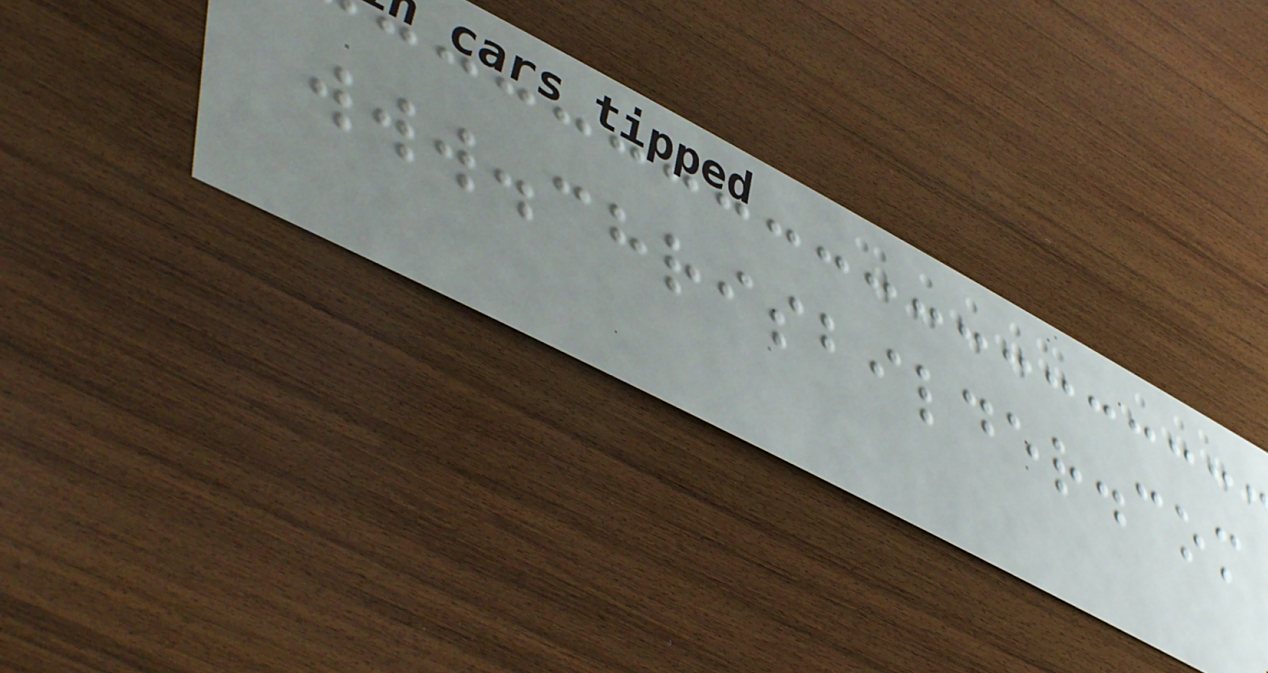www.chrisbilder.com
